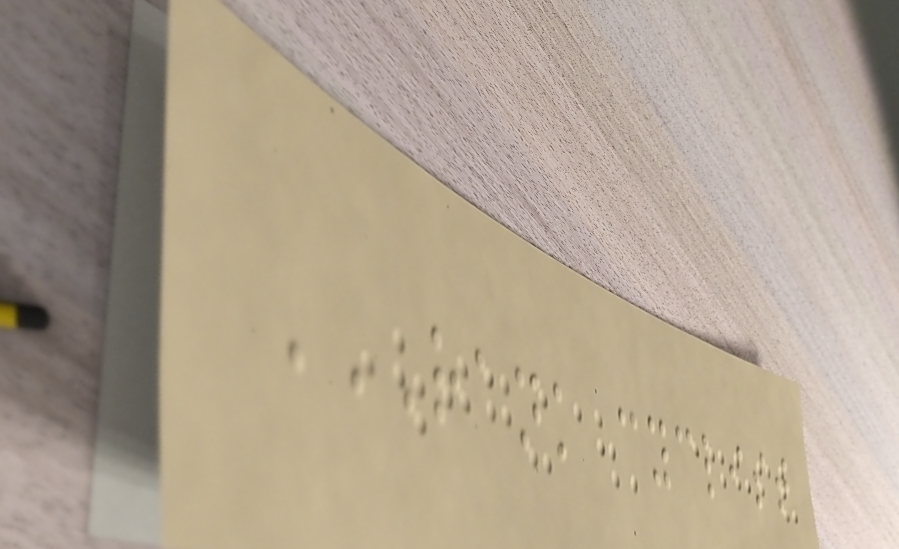RANK CYCLIST
